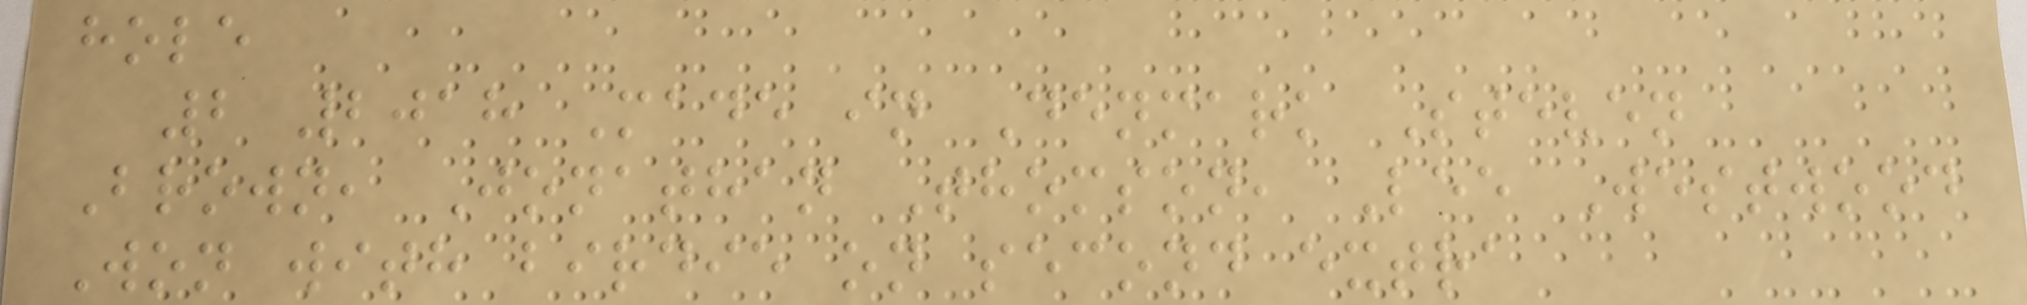hole
2 2018 Made in Denmark Steven
Brown, Jonathan Thomson, Lee Westwood
Won with birdie on second extra
